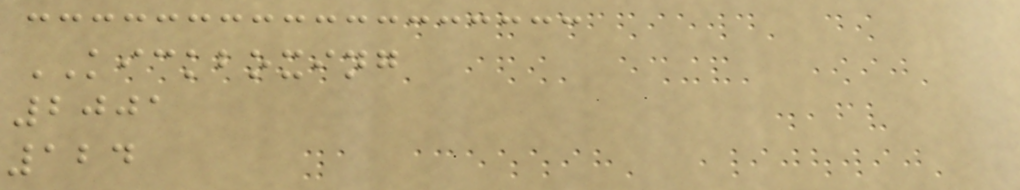KICKBOXING
2001
124
